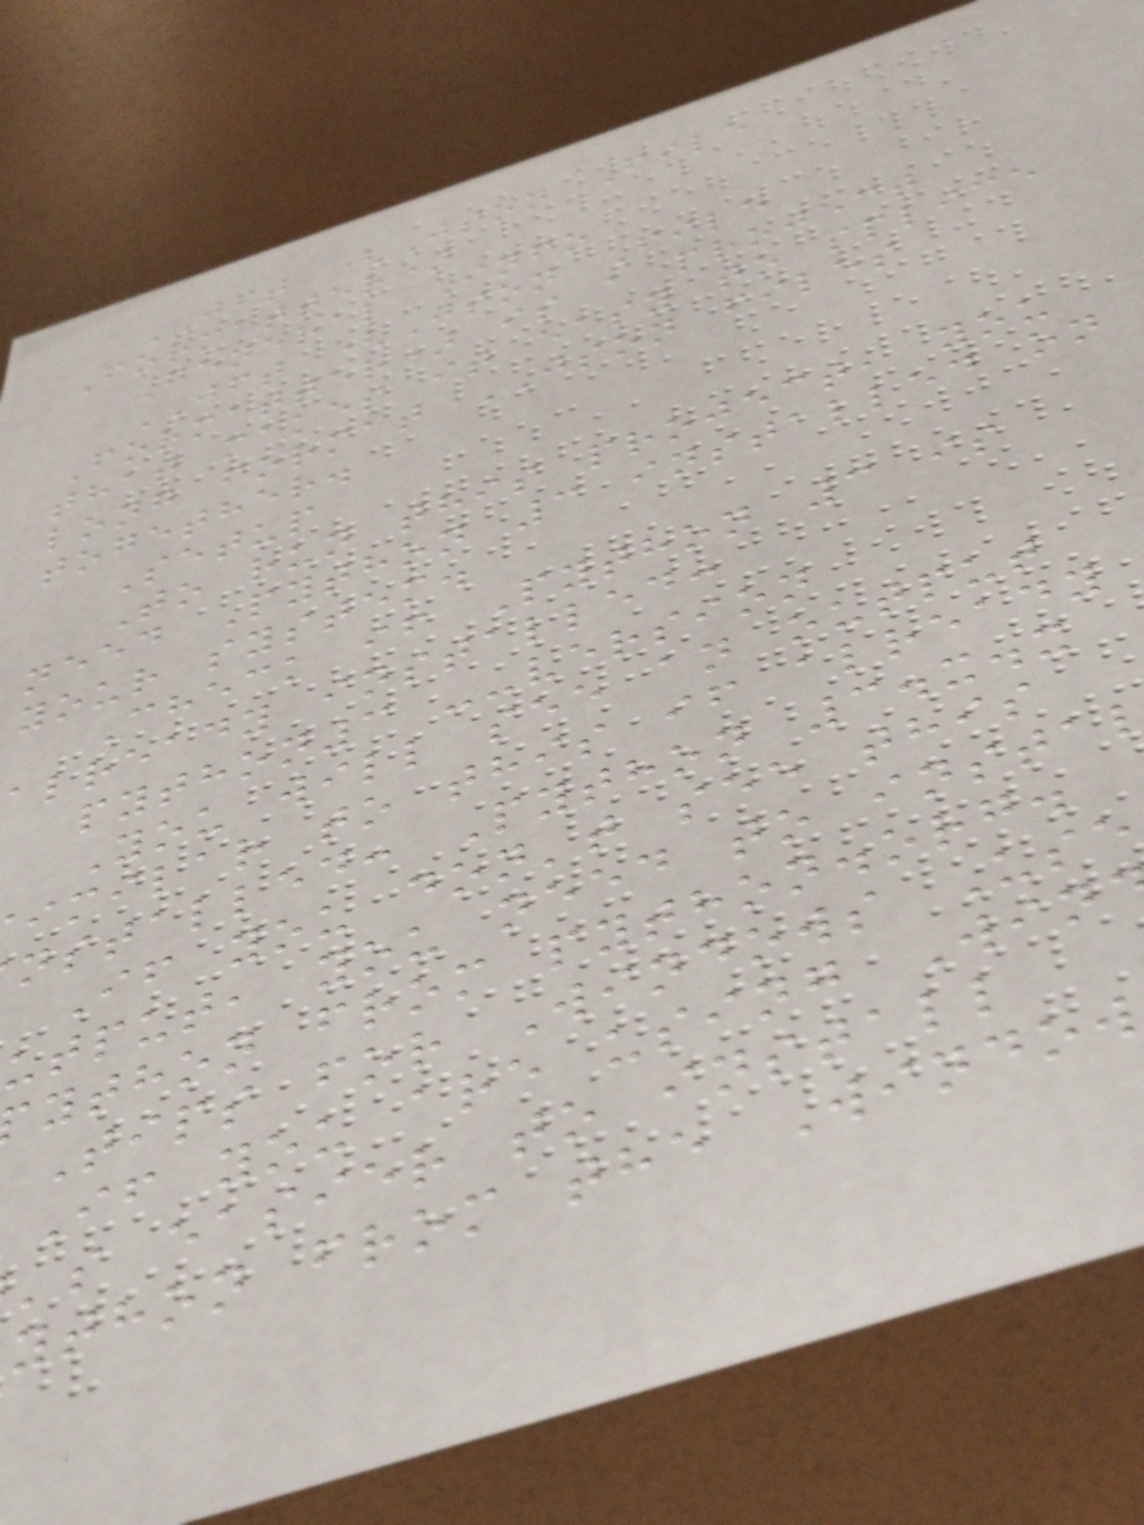JFT (Json File
Formatter)
General Info
JFT (Json File
Formatter) is a project
that makes it easy to splice
long format JSON files
together.
Setup
To run this project, you
need Python 3 installed on
your system.
Check if Python 3 is
already installed:
python3 --version
You will see an output
imilar to this if already
nstalled: Python 3.x.x
If you don't see this
utput, you need to insta
ython from python.org.
Tips for Windows Use
If you are using Win
's easier to install
ython from the Window
